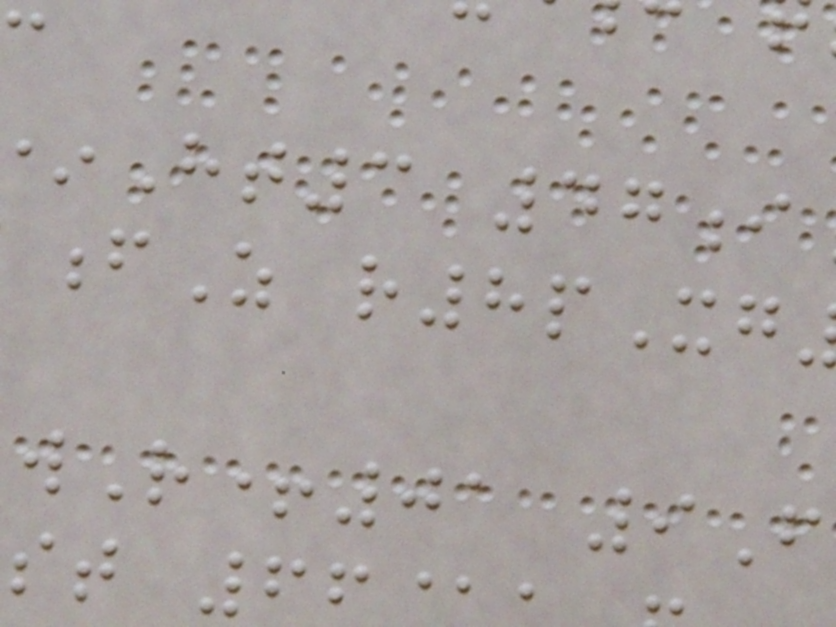Ht3 47i
fZ r8pXg
wR+01 9F
